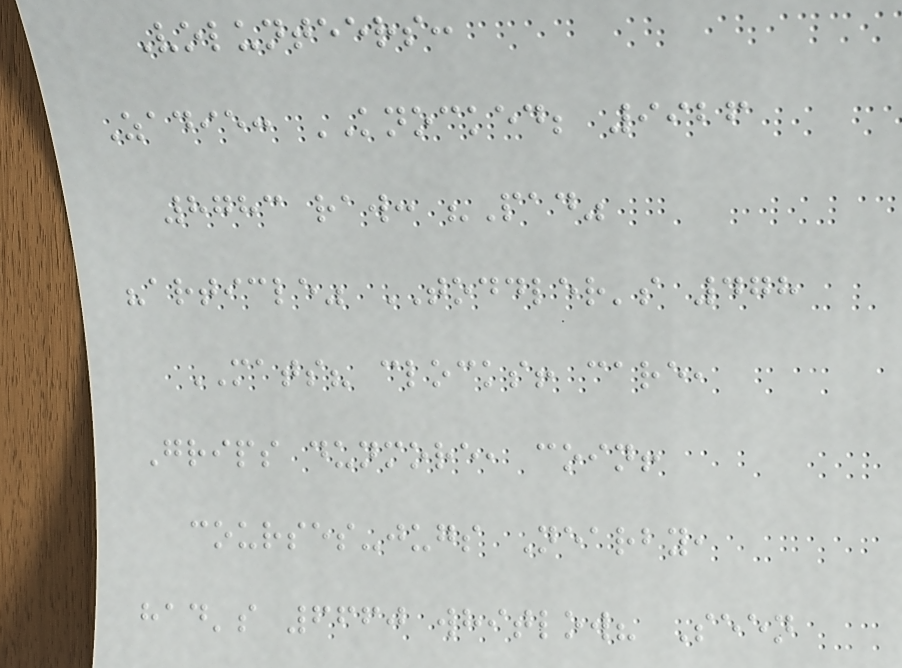Volunteers:
Zadie: KNOCKED; 9926
8783 raw: "Pad"
"article" TODDLER's 478
MATS? clocks! care,
Grips dunmore, coin!
courses-jugs Nearby,
had's 6660 whitlow? Seen
